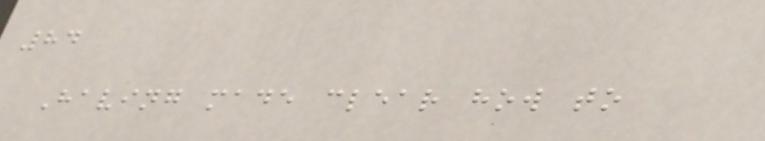84
Having made clear how to
